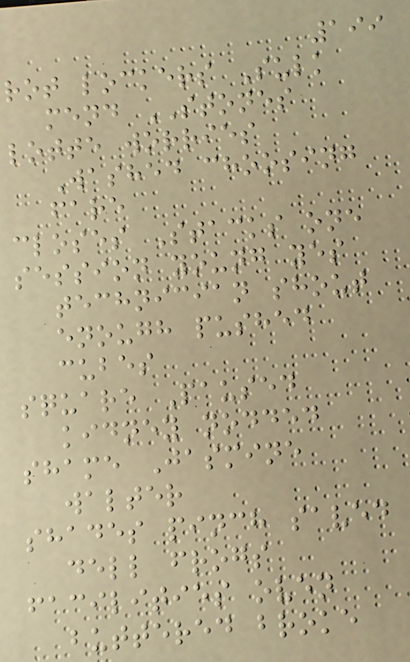199
rot lockers Sulk
mend STONES
lotte worries
Washed choosing
fare
closes Stacks one
session young yes
technician shout
enough pushed
cubes
square Paused
kidney nodded
shame Jasmine
walter
shades pinch saved
dell frogs
facilities oven
buttered broke
